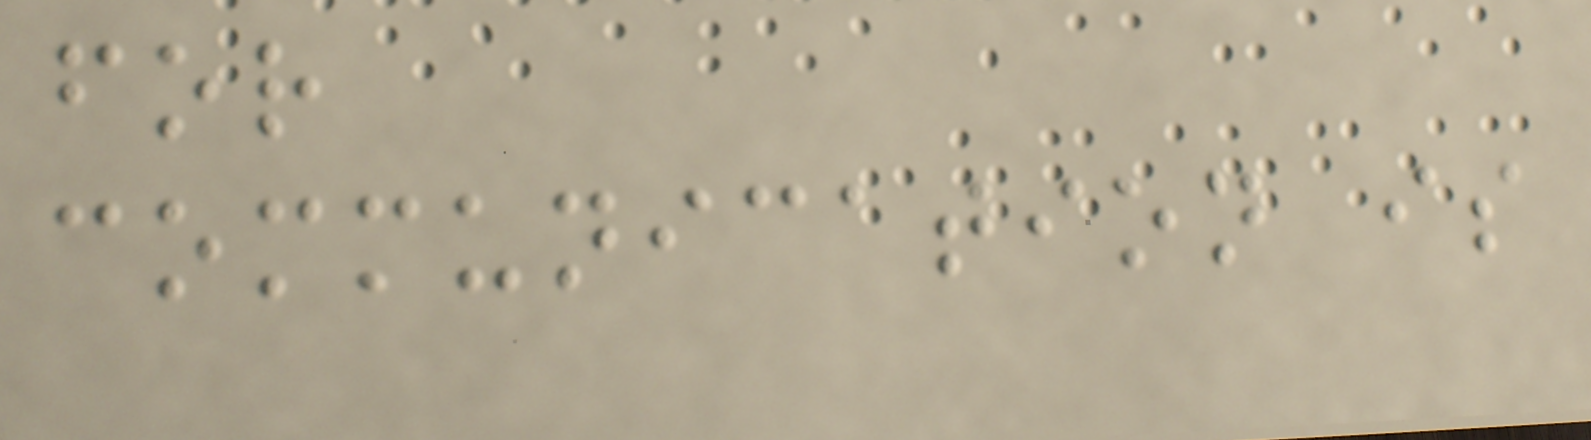for
communication is
